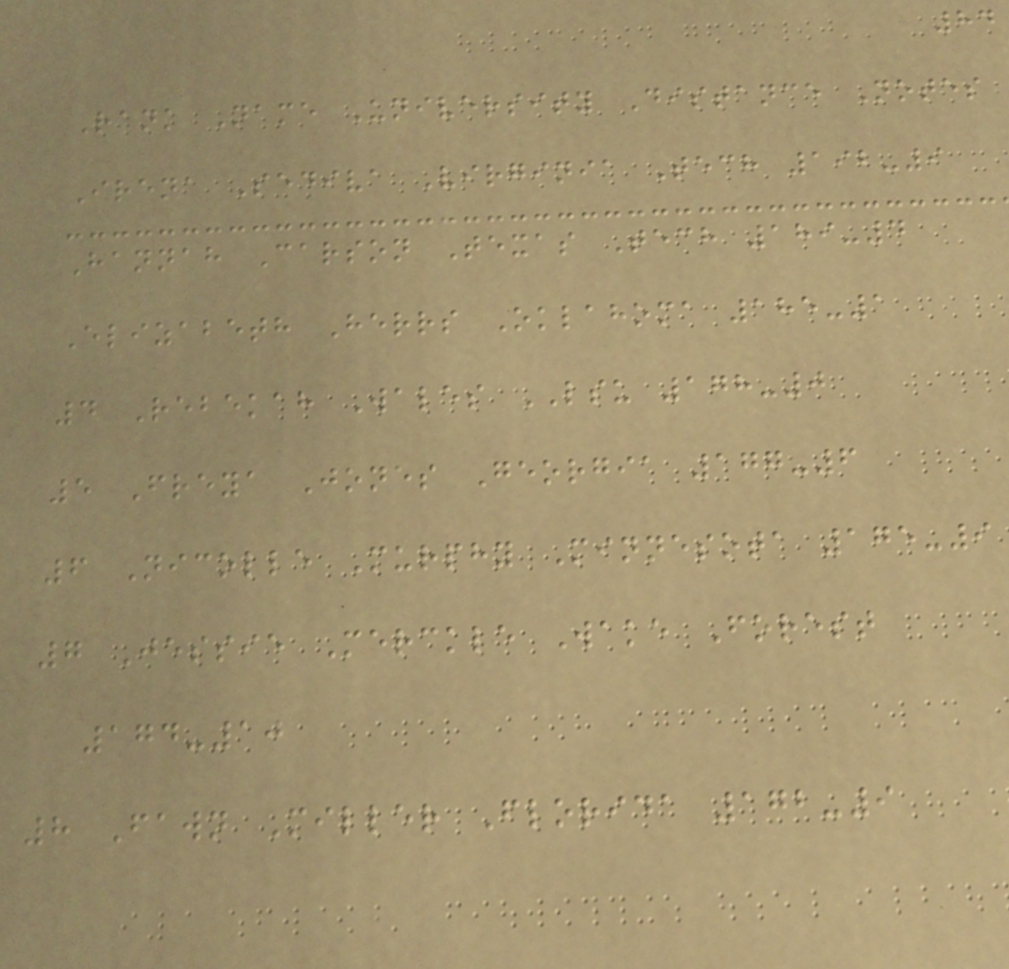84
Rank Name University Distance Notes
Irena Sediva Virginia Tech 192-9
Hannah Carson Texas Tech 189-4
Elizabeth Herrs Oklahoma 185-1
4 Rebekah Wales LSU 178-0
5 Freya Jones Georgia 177-6
6 Nicolle Murphy Minnesota 175-9
7 Jessie Merckle Wake Forest
174-10
8 Fawn Miller Florida 172-9
